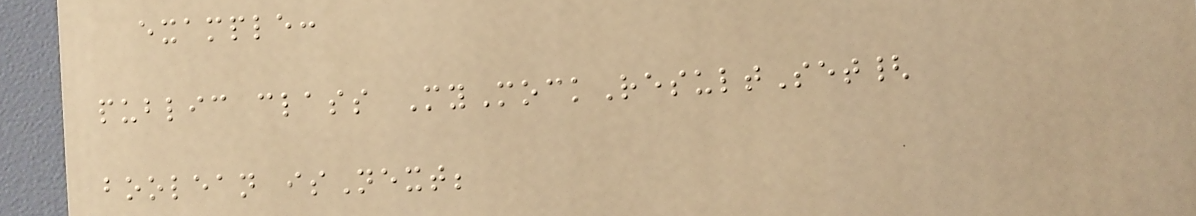example:
public class MyMockResultSet{
boolean isNext;
